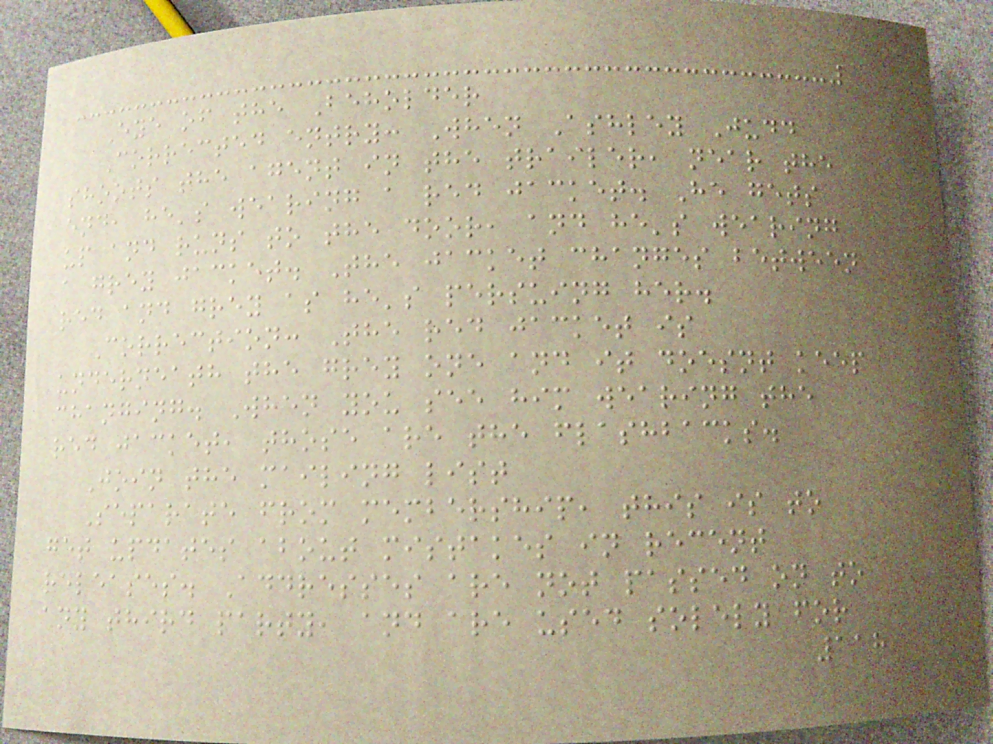Eye of the Beholder
Corrected entry: When Ashley Judd
shoots the agent in the trailer, near the
end, he's wearing a red jacket. He gets
up and runs to the door, and he's wearing
a grey jacket. The jacket changes between
red and grey as he's persuing her.
Correction: The red jacket is
underneath the grey one and it doesnt keep
changing. When you see him wearing the
red jacket, those are the flashbacks.
Join the mailing list
Separate from membership, this is to
get updates about mistakes in recent
releases. Addresses are not passed on to
any third party, and are used solely for
118
